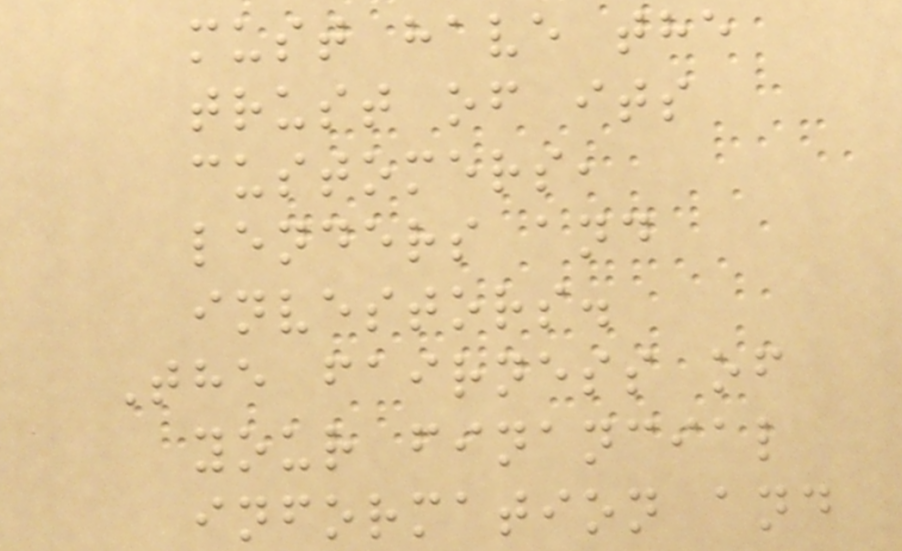must have the
trust of its
customers,
lenders and
investors.
The fairness of
your financial
information and
